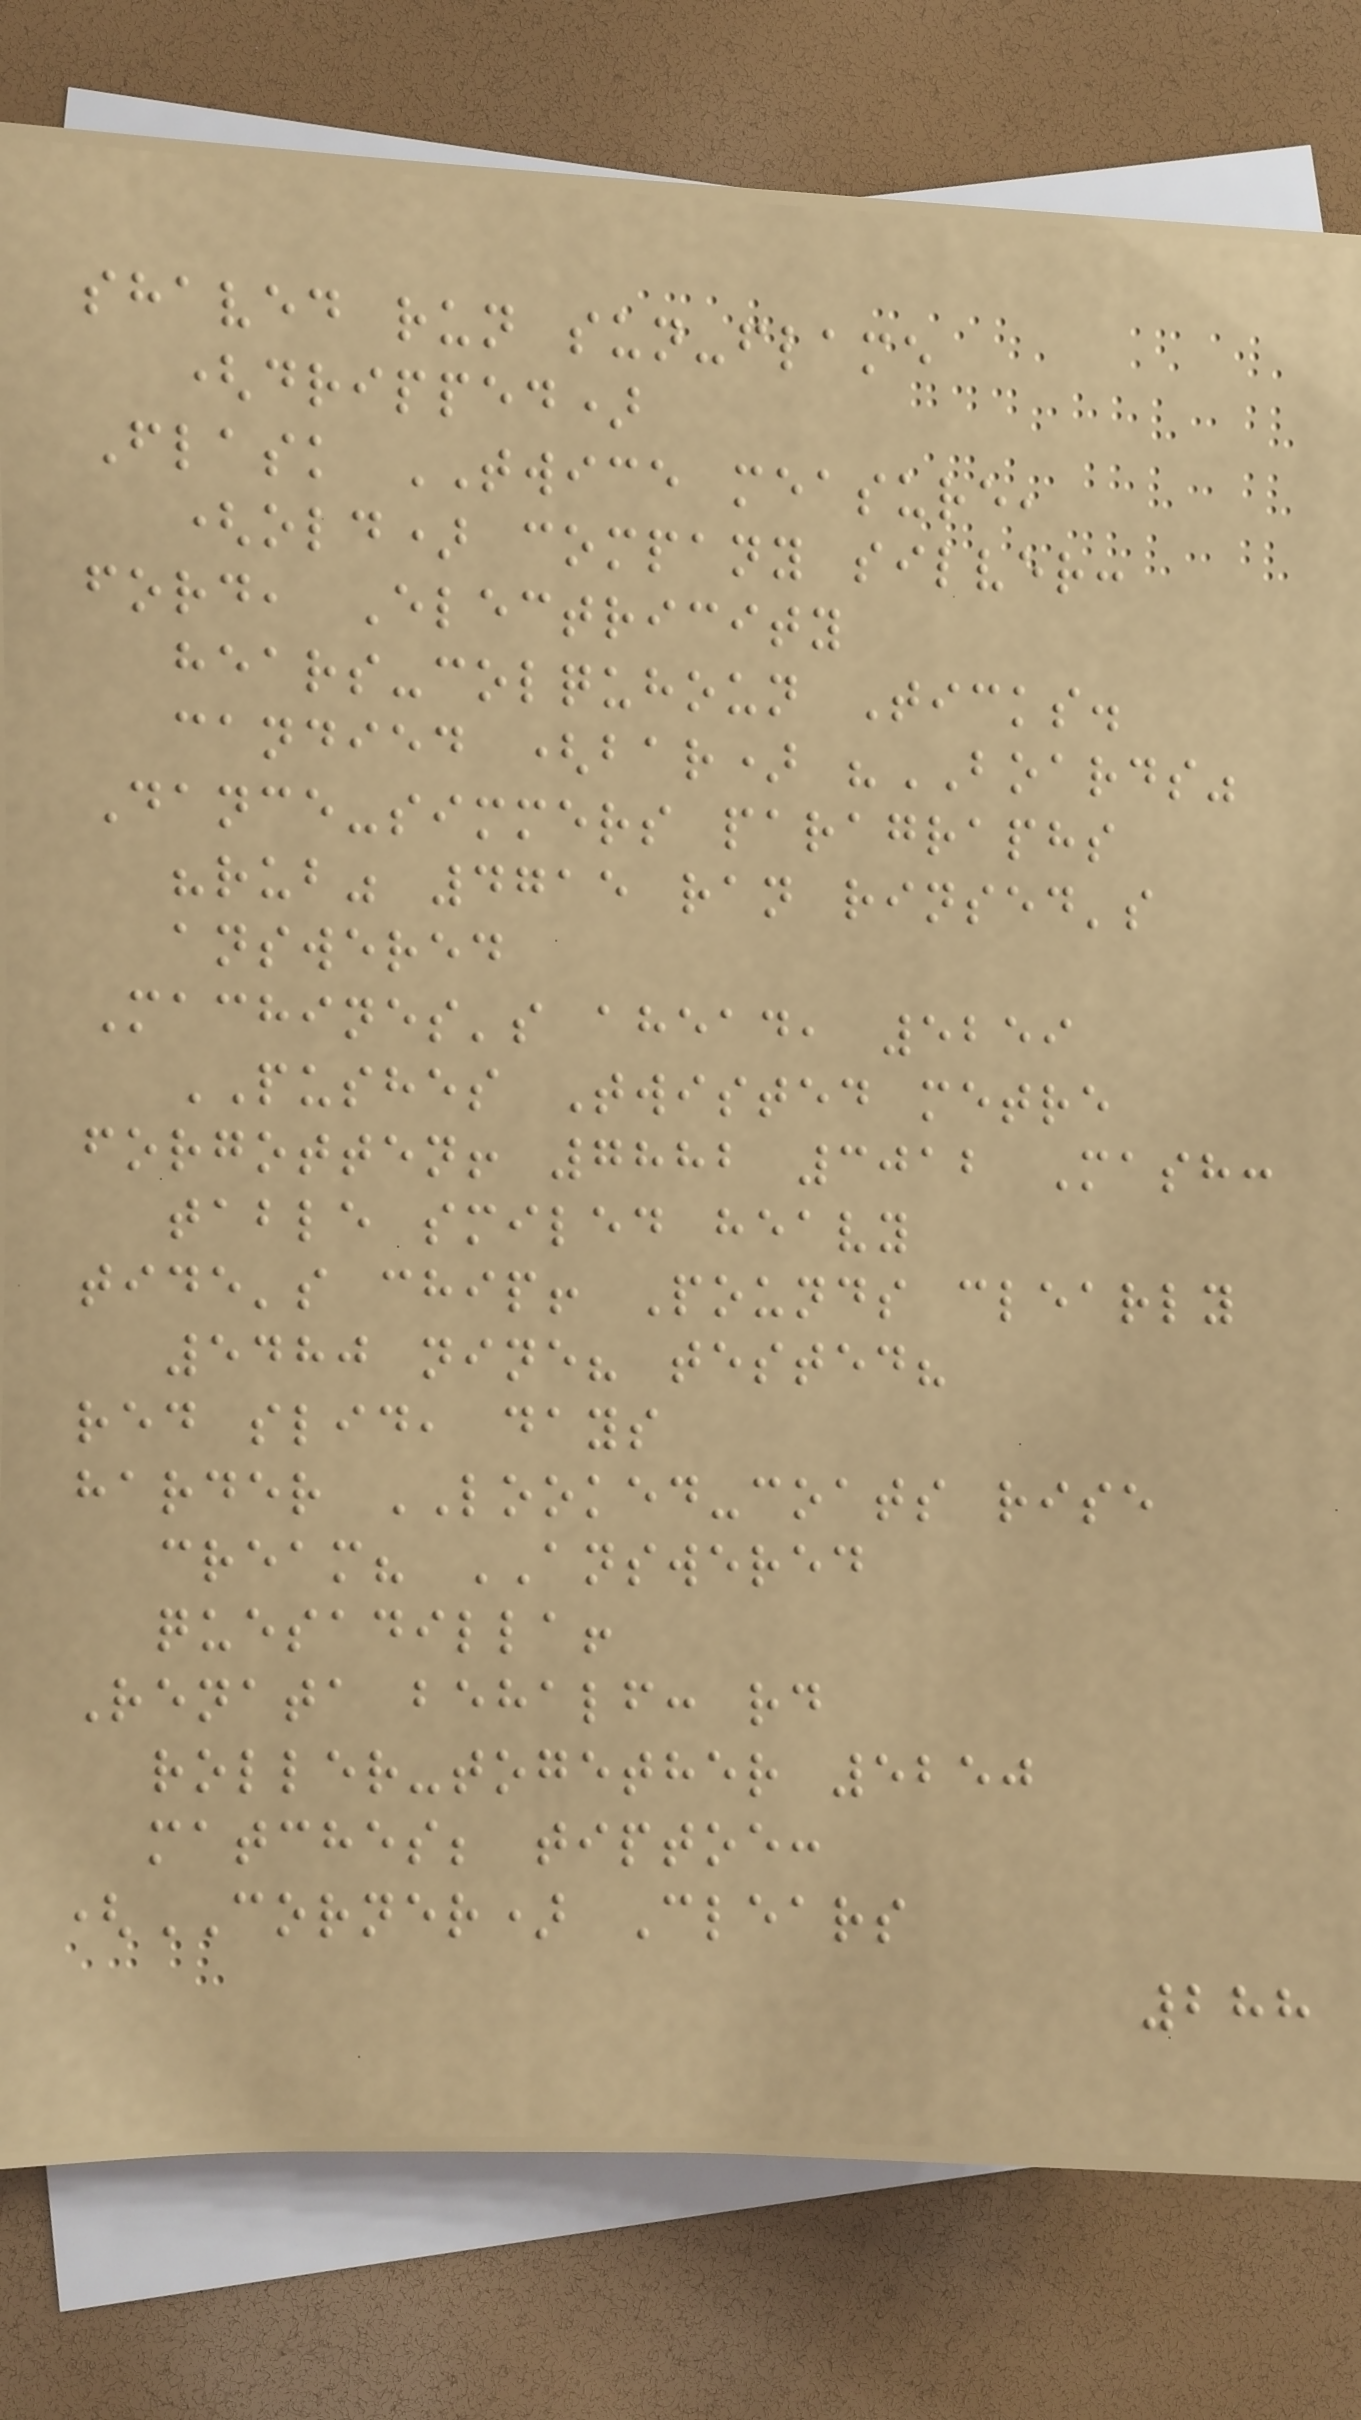shaved run sun-flame
(dripped)
Flask TWICE measure,
(old) company silver:
ford, Electricity
hears-colquhoun Ticks.
candied (bar) "BOARDS"
Dance-simmers paragraphs
"rub" 4715 ran rinsed's
answered
Machines's ahead, 5259
PUSHES Twisted metre
forgotten! 7882 3012 Mash:
table smiled heavy
tide's chip! Pounds clearly
5480 nine? tested?
red slid, days
harder LOOKED-coats rise
cream? ANSWERED
quesadilla!
Renata behalf: rd
roller-together 5250
matches; tiptoe:
(CORNER) Clears
288
